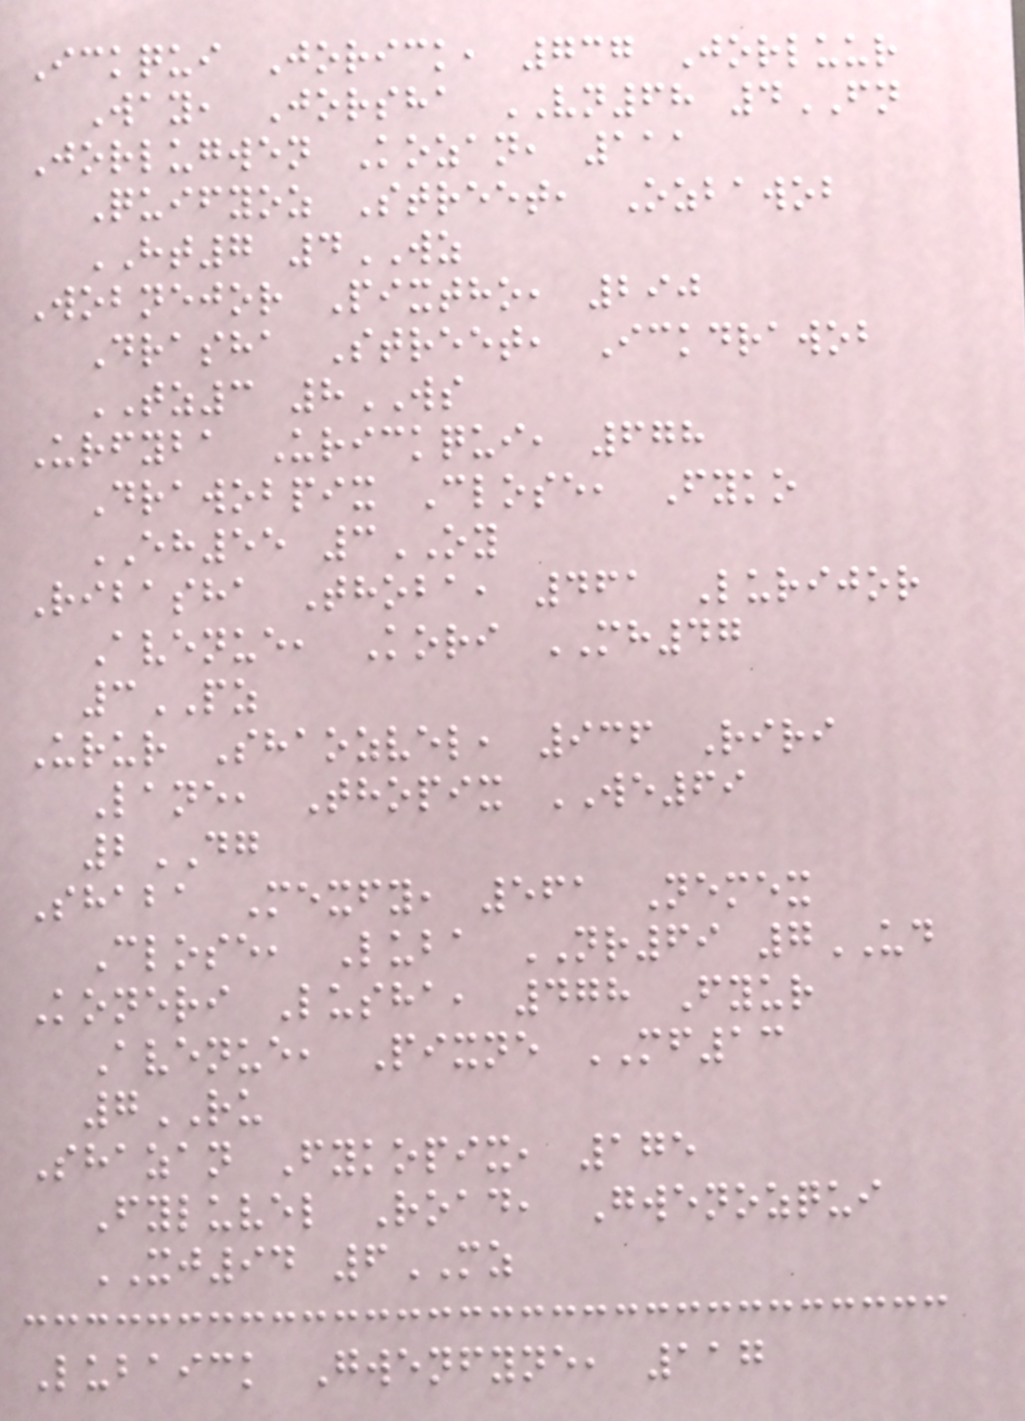Ickqui Jorick, 737 Jorluur
Way, Jorsha VN68 4FN
Jorlugwen Kozan, 111
Quifyoz Street, Ozbawob
HT7 4WZ
Wobnejor Pixtho, 290
Drasha Street, Ickdrawob
TZ3 8WS
Urfyba Urickqui, 678
Drawobpix Close, Fyko
EH55 3OY
Ribasha Thoba, 461 Lurijor
Avenue, Kori MH47
3PZ
Urur Shaozvel, 936 Riri
Lane, Thopix WE69
2DG
Shaba Mexfy, 561 Nemex
Close, Luba NR69 7UD
Koneri Lusha, 478 Fyur
Avenue, Pixne MF13
7RU
Shazan Fykopix, 175
Fyluvel Road, Gwenozqui
XJ94 6MZ
Lubaick Gwenfyne, 117
